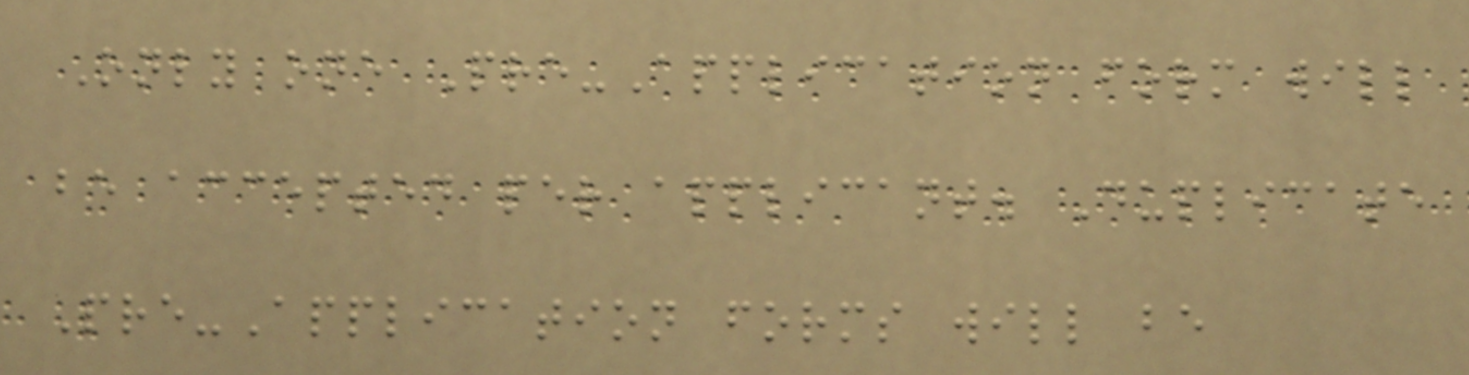Only one Pre-Application form will
be accepted per applicant. Duplicate
Pre-Application forms will be
